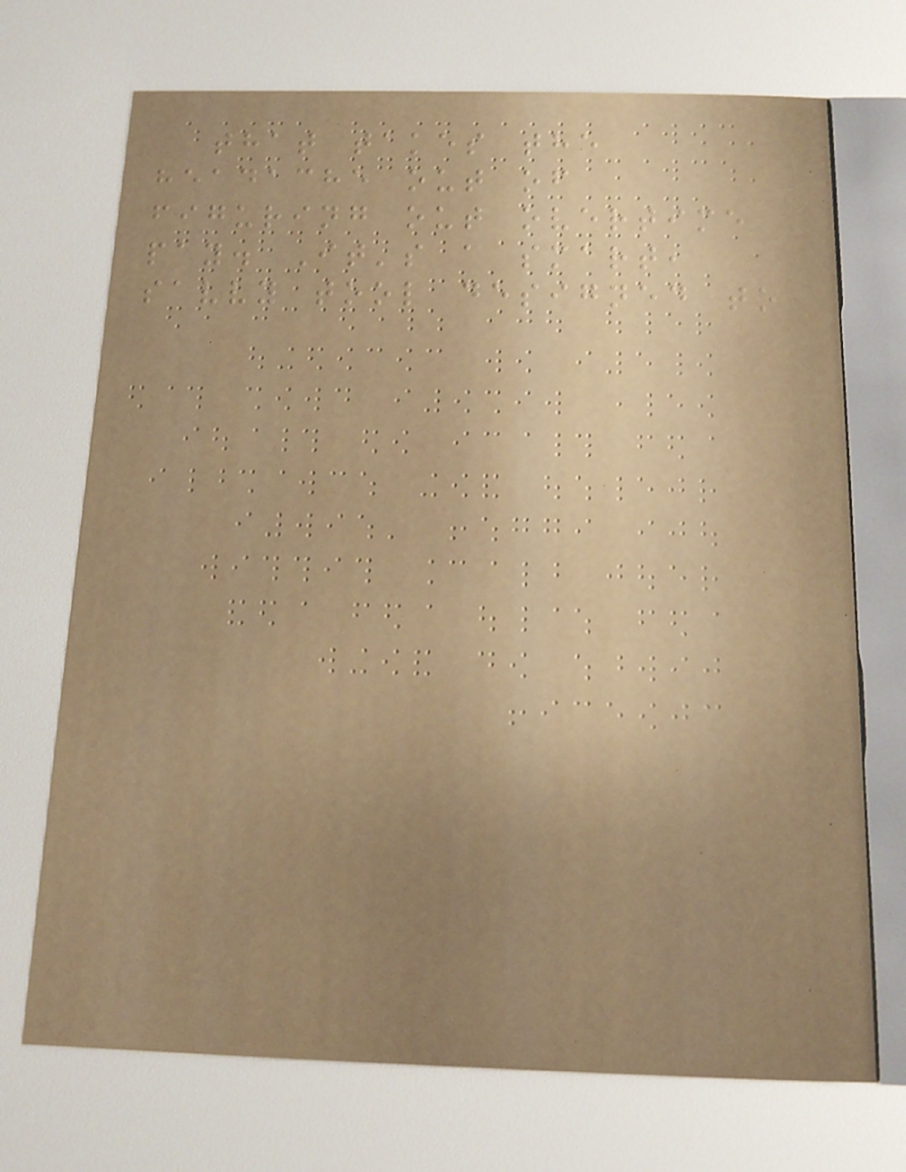that takes the
headache out of
figuring out overtime
pay. It's a smart,
savvy tool designed to
